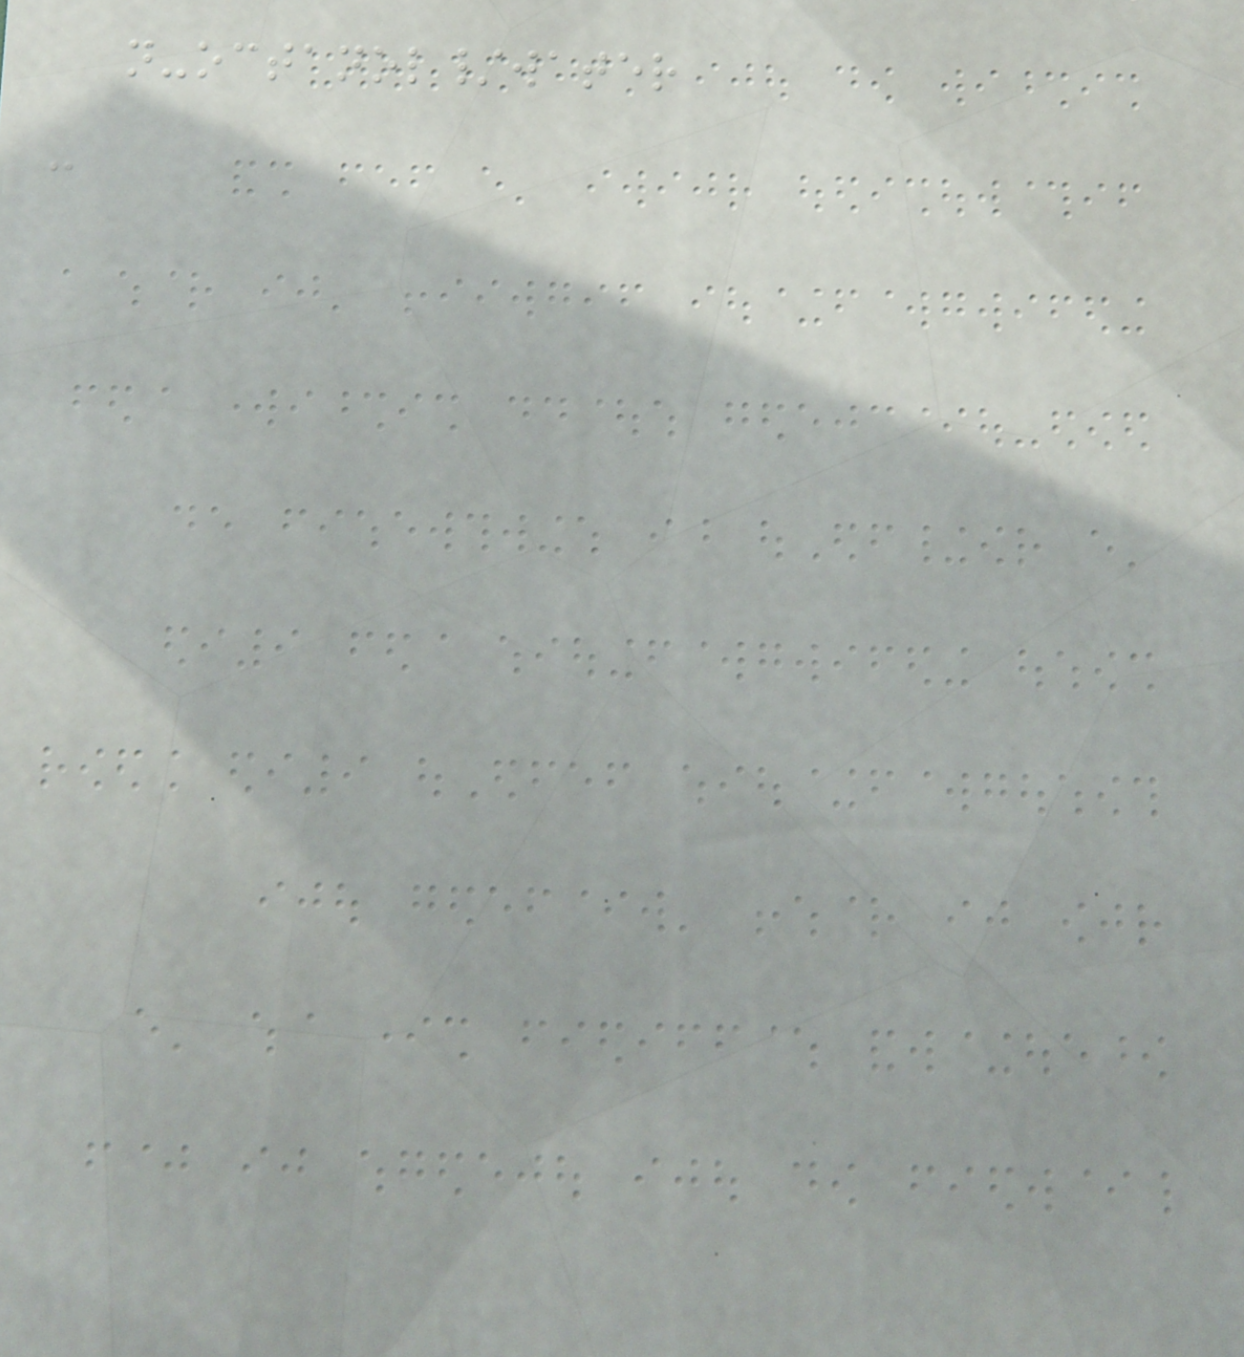n-octanol/water
:
